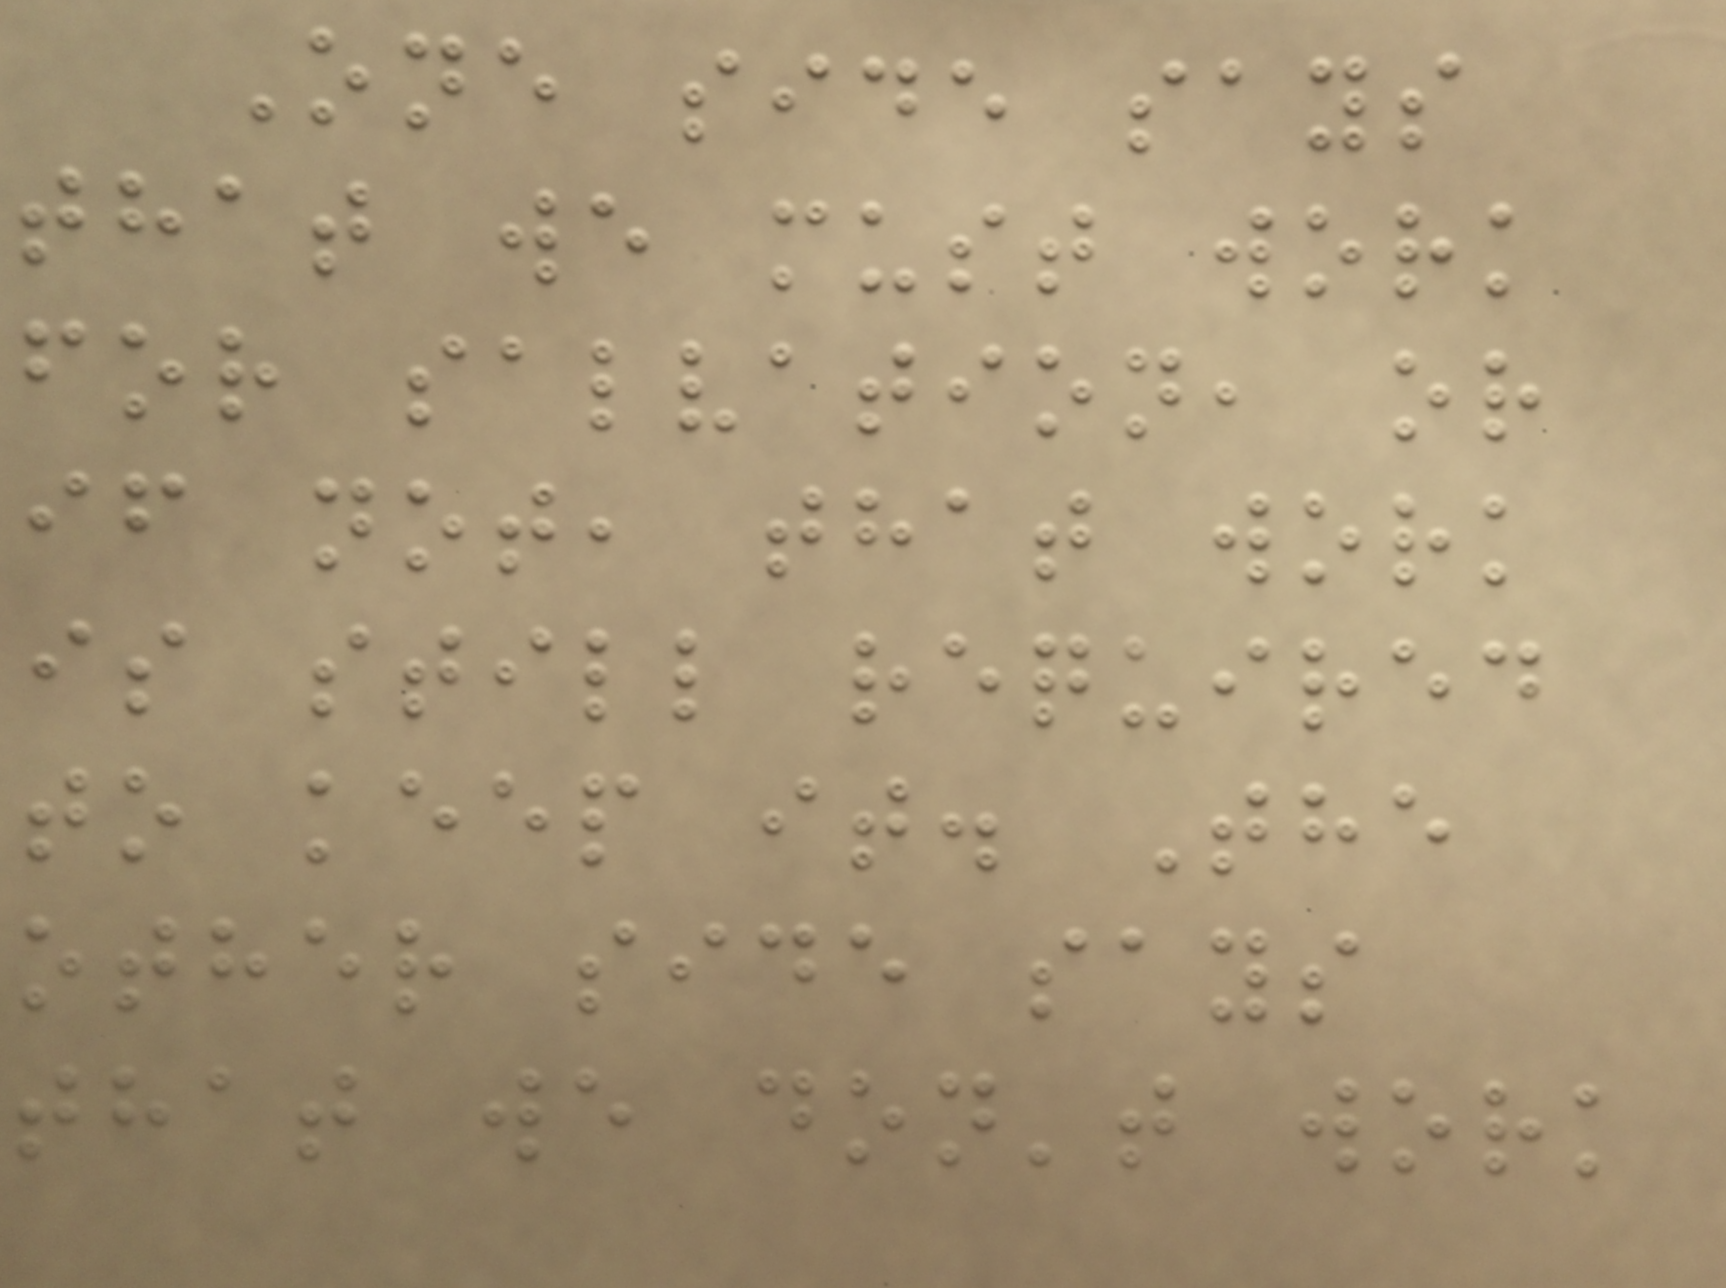One side says
that we must work
for salvation, or
if not, that work
is still required
to keep it. The
other side says
that we don't work
